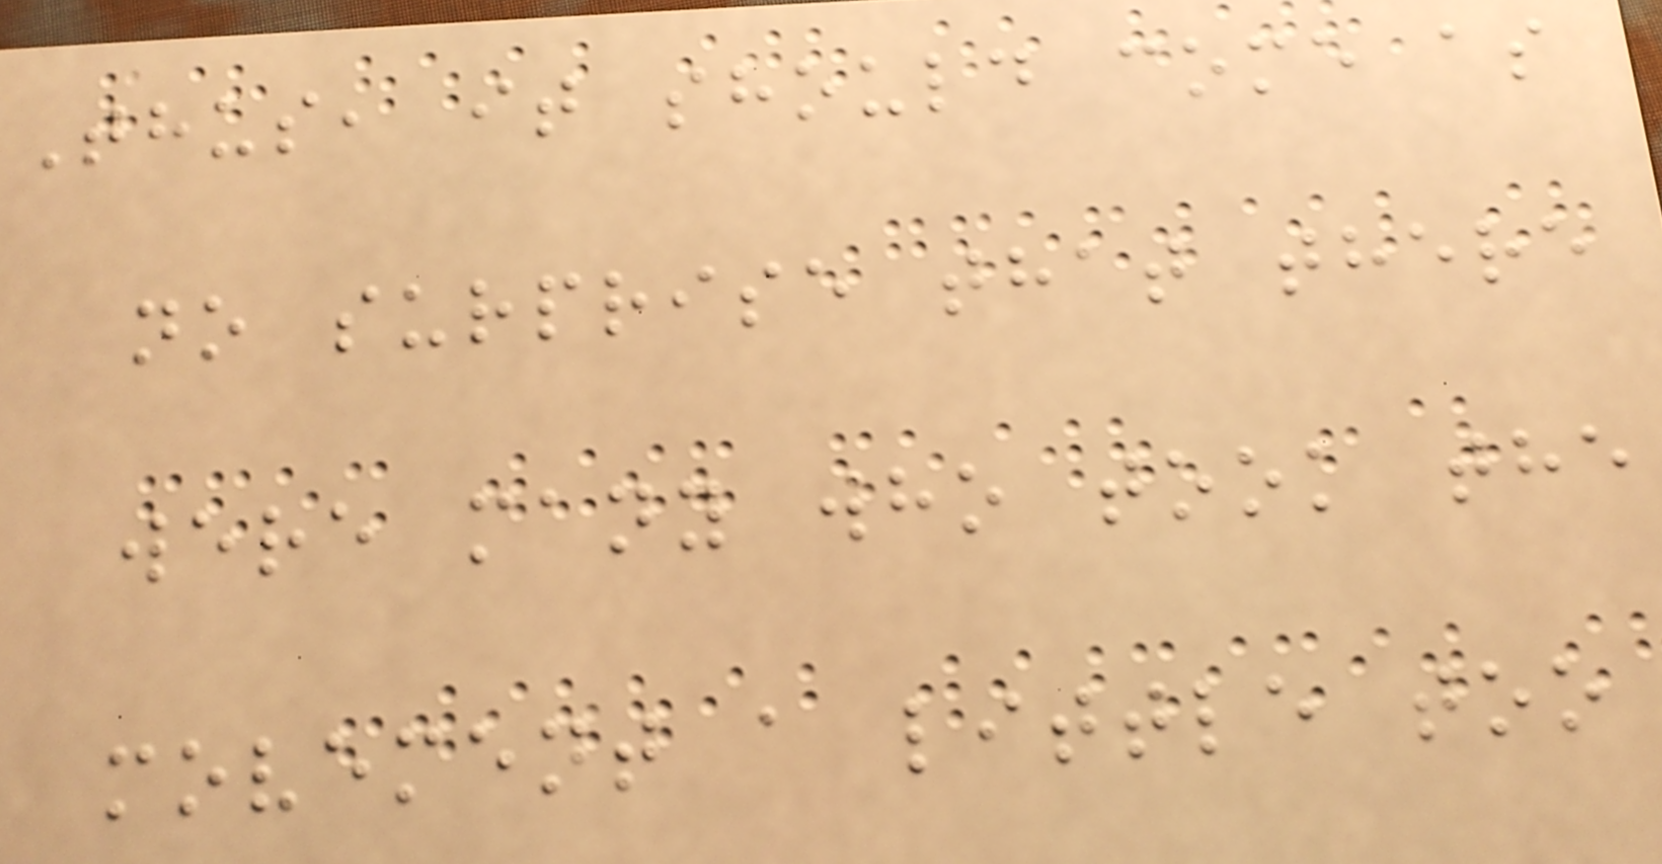Thus, it should come as
no surprise that there
were many who took the
movement a little too
